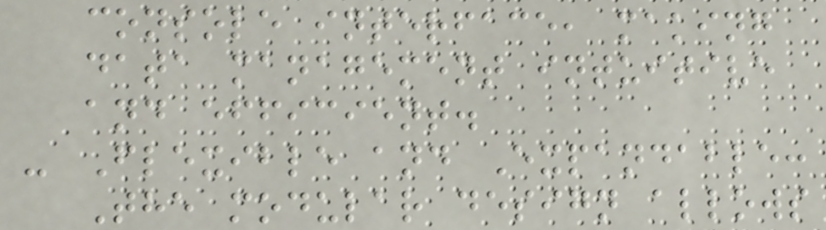console interface, making
data management intuitive
and efficient.
- Flexible and Expandable:
The modular design allows
